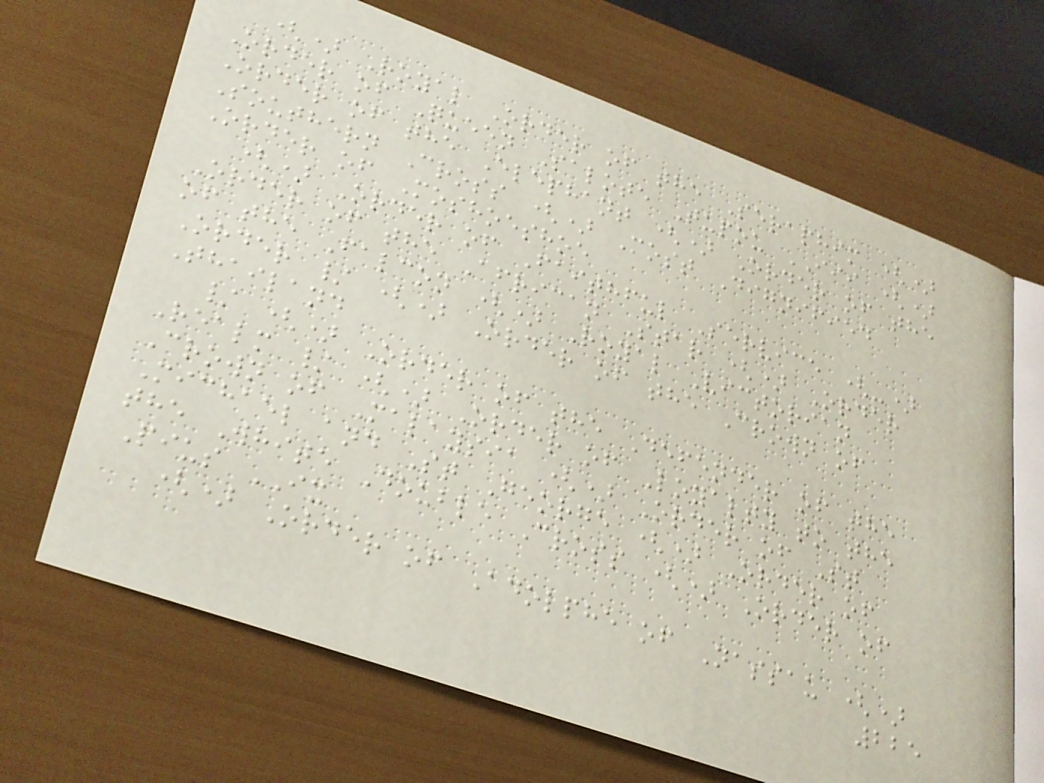() Royal Order of the Seraphim ()
Order of Queen Salote Tupou III ()
Order of the Elephant () Order of the
Southern Cross () Most Dignified
Order of Moshoeshoe
() Order of Faithful Service (-)
Order of the African Star () Order
of the Falcon () Royal Victorian
Order / () Order of the Crown of
Thailand
/ () Order of the Defender of the
Realm / () Order of Loyalty to the
Crown of Malaysia () Order of St
Michael and St George () Order of
the White Double Cross () Order of
Pius IX
() Order of Adolphe of Nassau ()
225
